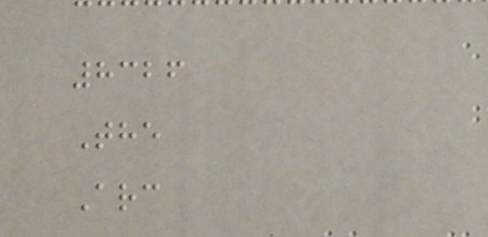8326
The
Arc
